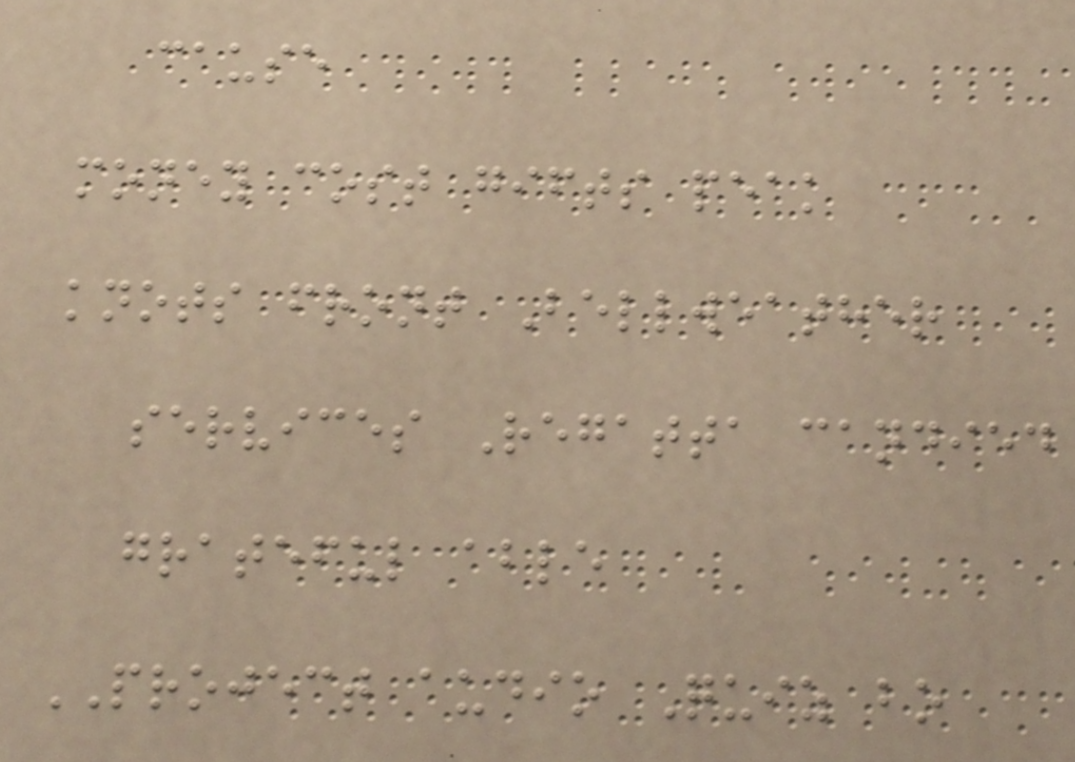cause
money cost gifts peak
knots front Bellweather
services Regatta candied
grateful able
PROJECT audio Quiz bo
